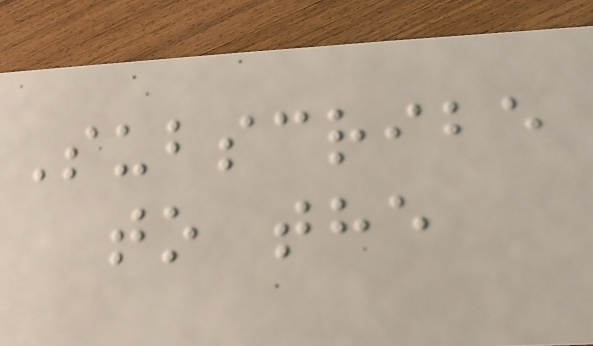Subscribe
to the
